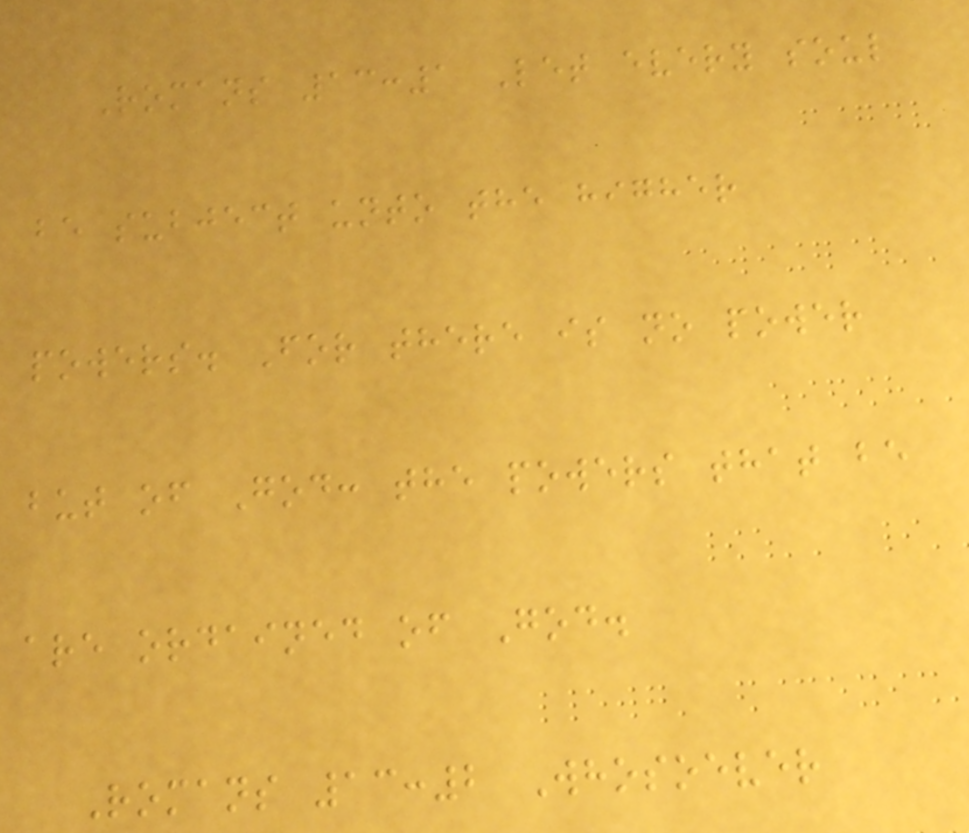Romans 13:1 Let every soul
be subject unto the higher
powers. For there is no power
but of God: the powers that be
are ordained of God.
Romans 13:2 Whosoever
